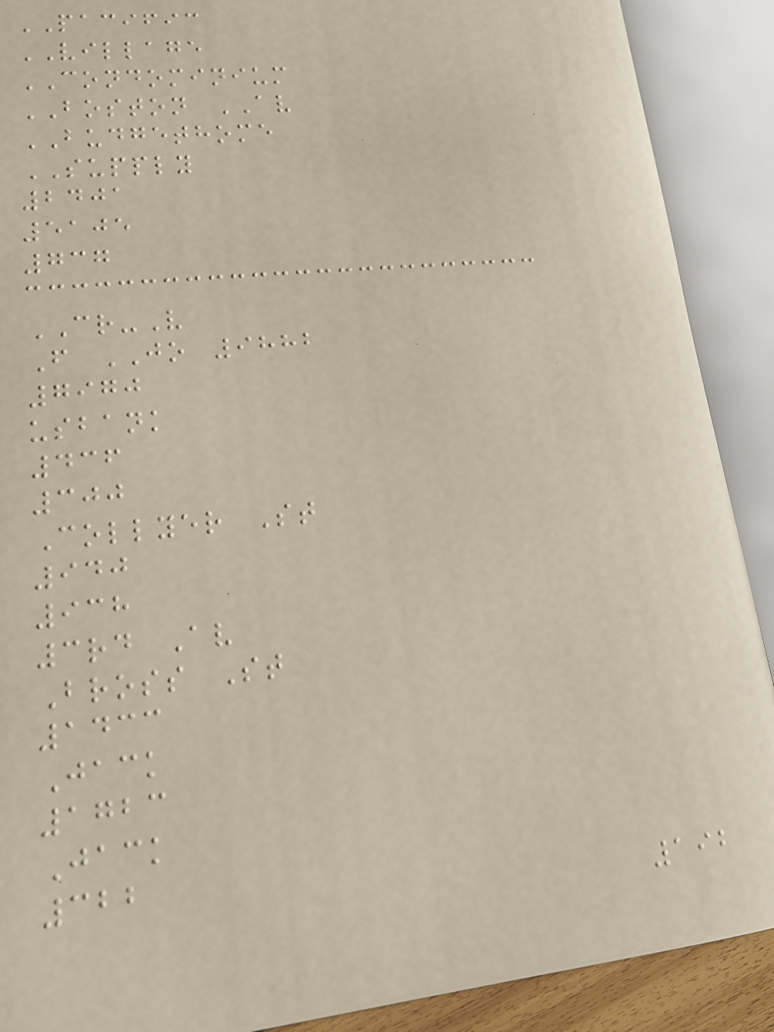PACIFIC
VILLAGE
CONDOMINIUM
BOSTON AV
BUDGETHOME
SUPPLY
2401
5105
737
CR-V
F JO 9882
7970
usbank
436
300
Collyer St
940
938
3rd Av
Bross St
1433
Jack
1723
Jack
322
192
